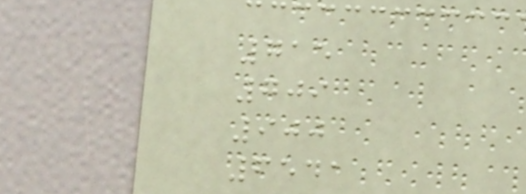715
709
900
6541
